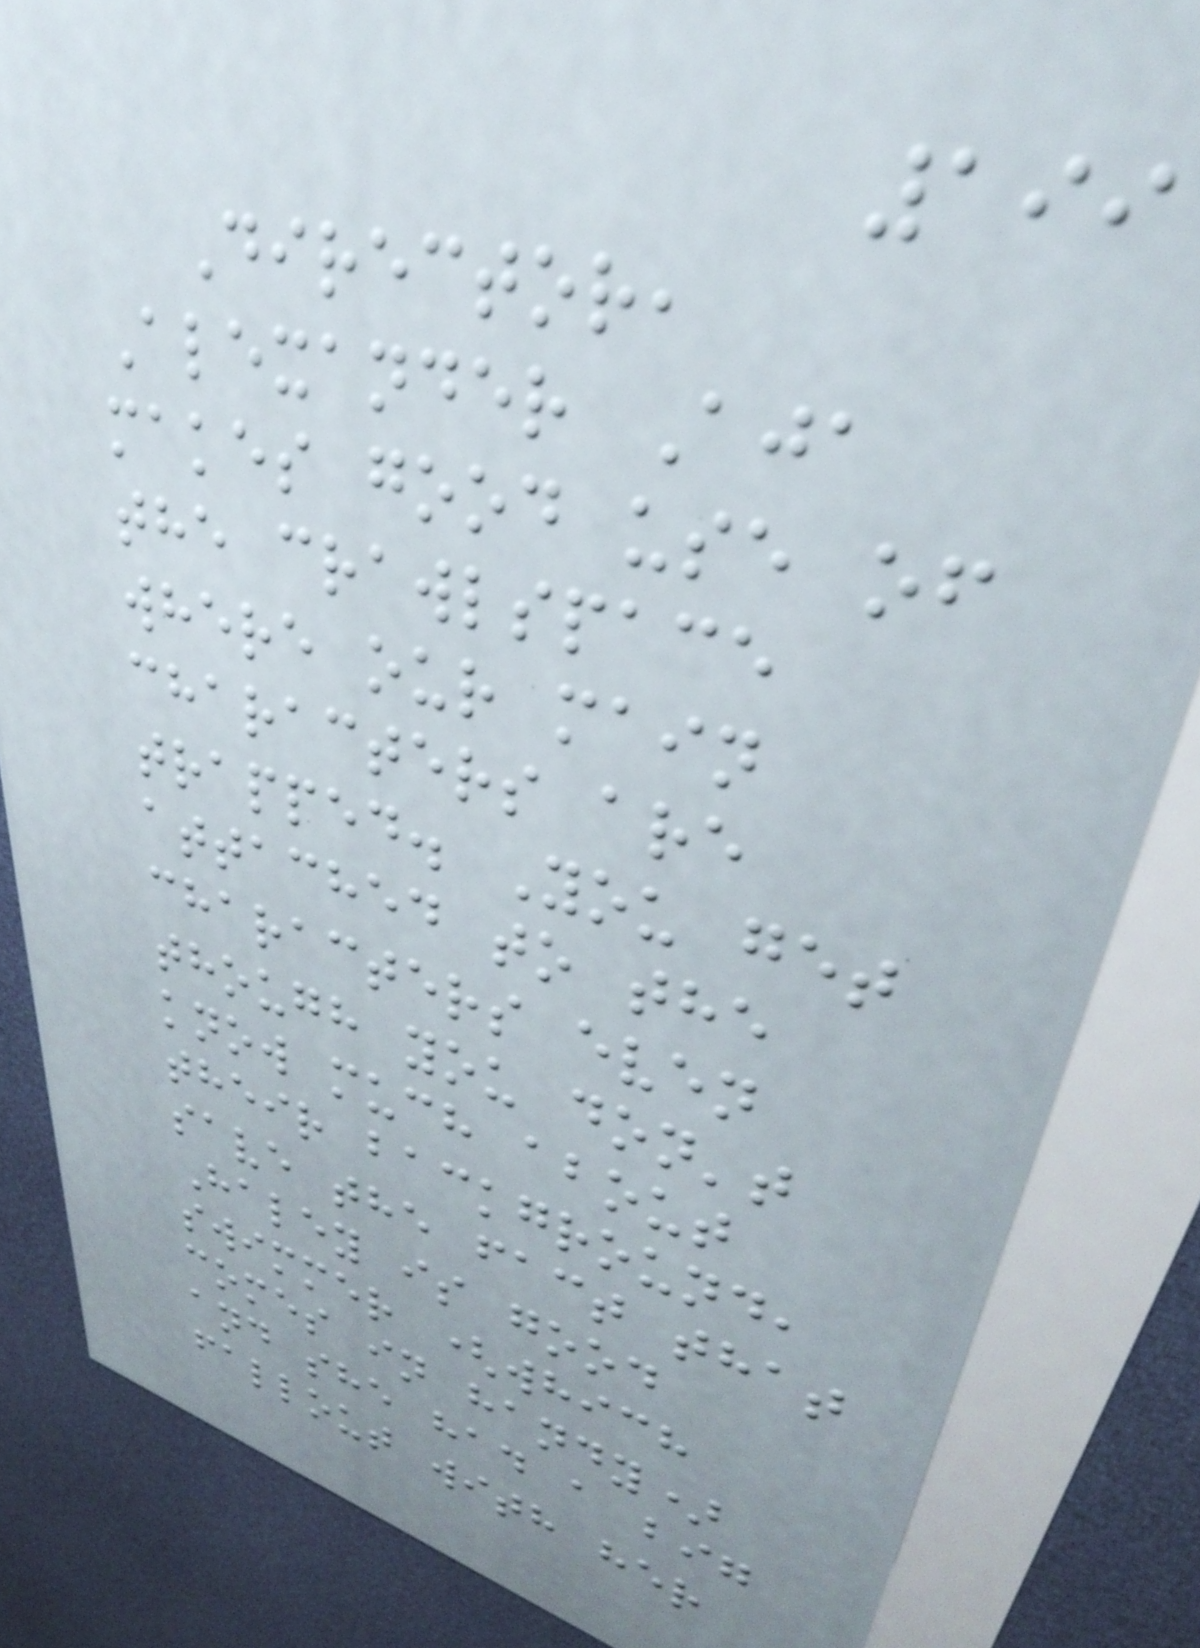199
Director,
Alexander Aja
makes good use of
the crawlspace
where our main
characters are
trapped. You get
attached to the
characters even
though you don't
know much about
their background,
save the fact that
Haley is good
swimmer (which
comes in handy)
and she had a big
fallout with her
